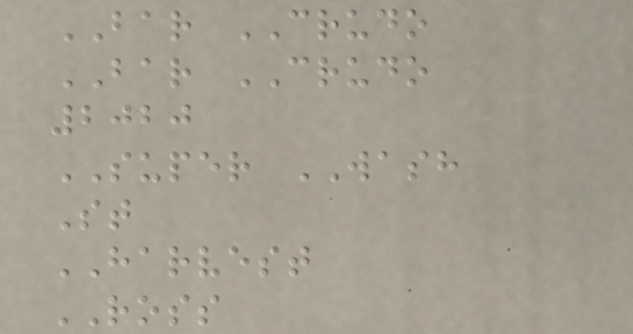BAR CRUDO
BAR CRUDO
2020
SUPER WASH
St
HARVEST
ROSS
